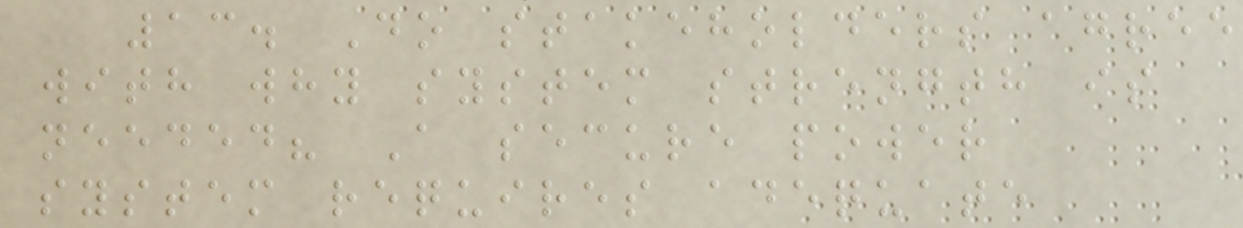13. Do stakeholders agree
with why system strength is
needed? A secure power
system requires adequate
